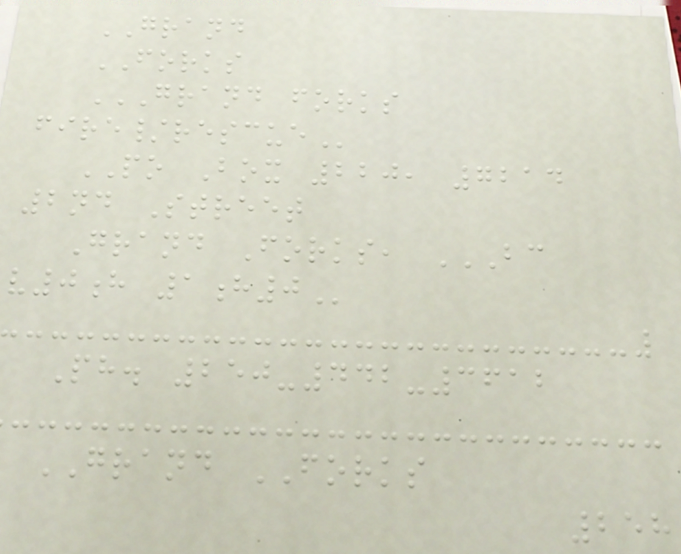GRAND
FORKS
GRAND FORKS
FIRE/RESCUE
PO Box 220, 7214
2nd Street
Grand Forks, BC
V0H 1H0
Ph. 250-442-3612
GRAND FORKS
258
